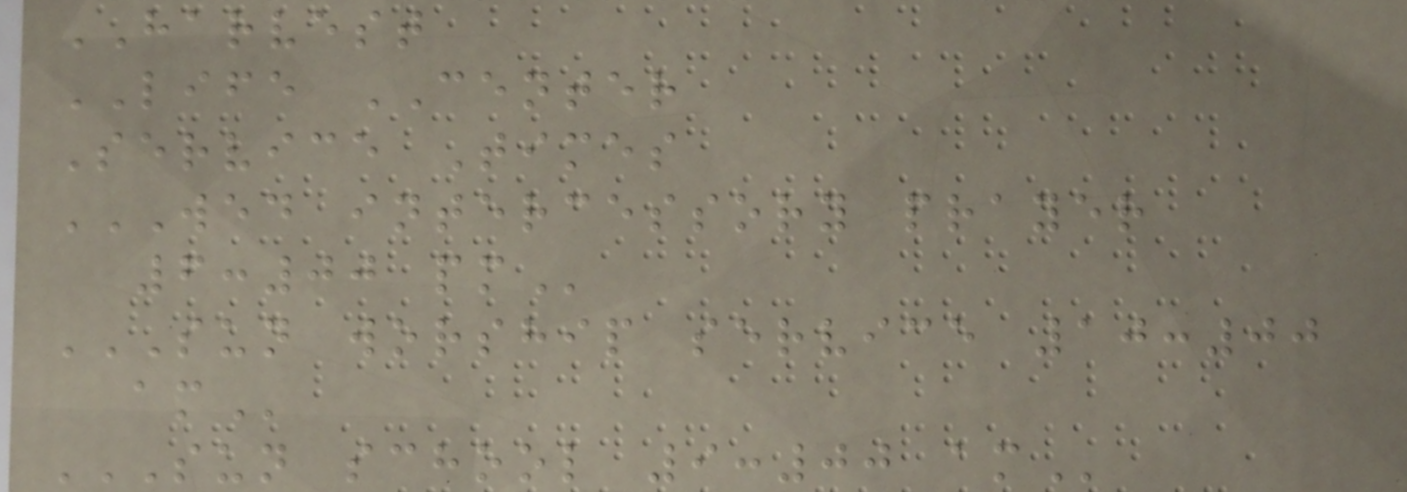HARVEST
LIFE CENTER
Service Times
WED INTERCESSORY PRAYER
6:00 PM
SUN WORSHIP SERVICE 10:00
AM
SUN SCHOOL 9:00 AM
